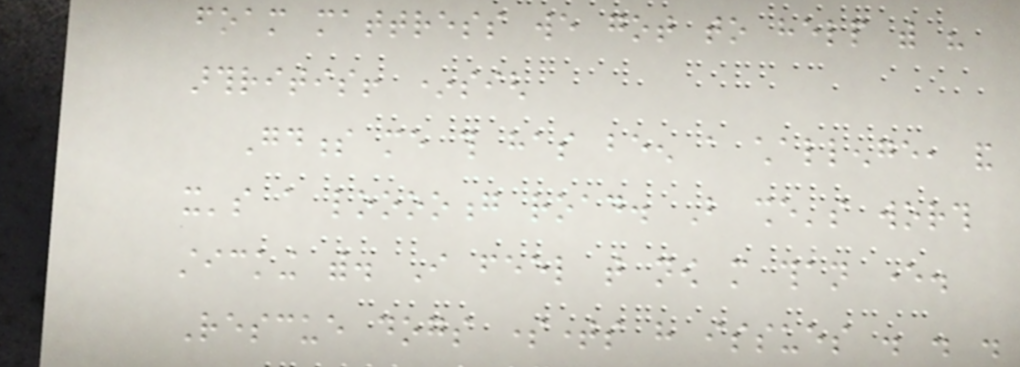foam mattress we got to help with his
arthritis! *sigh
Goodness me this has been a challenge, and
it's a looooong road. But she's worth
sticking with. I feel that now more than ever.
Rescue dogs sometimes have issues . . .
